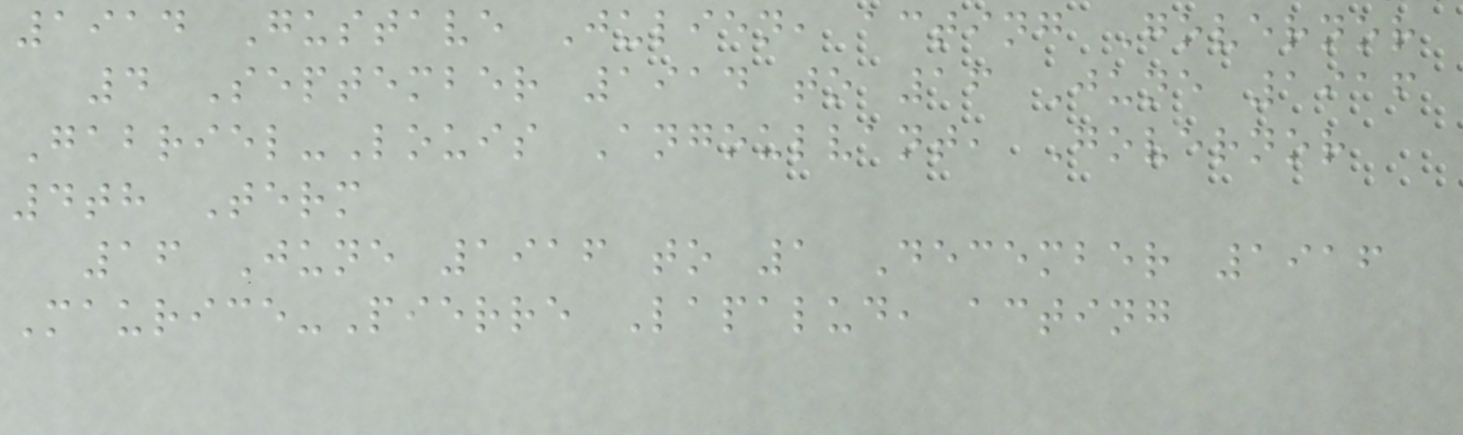1914 Gustave Julien, acting Governor
4 September 1914 to 16 June 1916
Gabriel-Louis Angoulvant, Governor
4th Term
16 June 1916 to 1 December 1916
Maurice-Pierre Lapalud, acting
